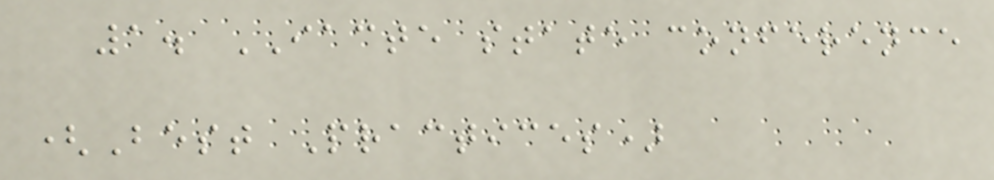1. IACTE state conference
(Best Practices)
